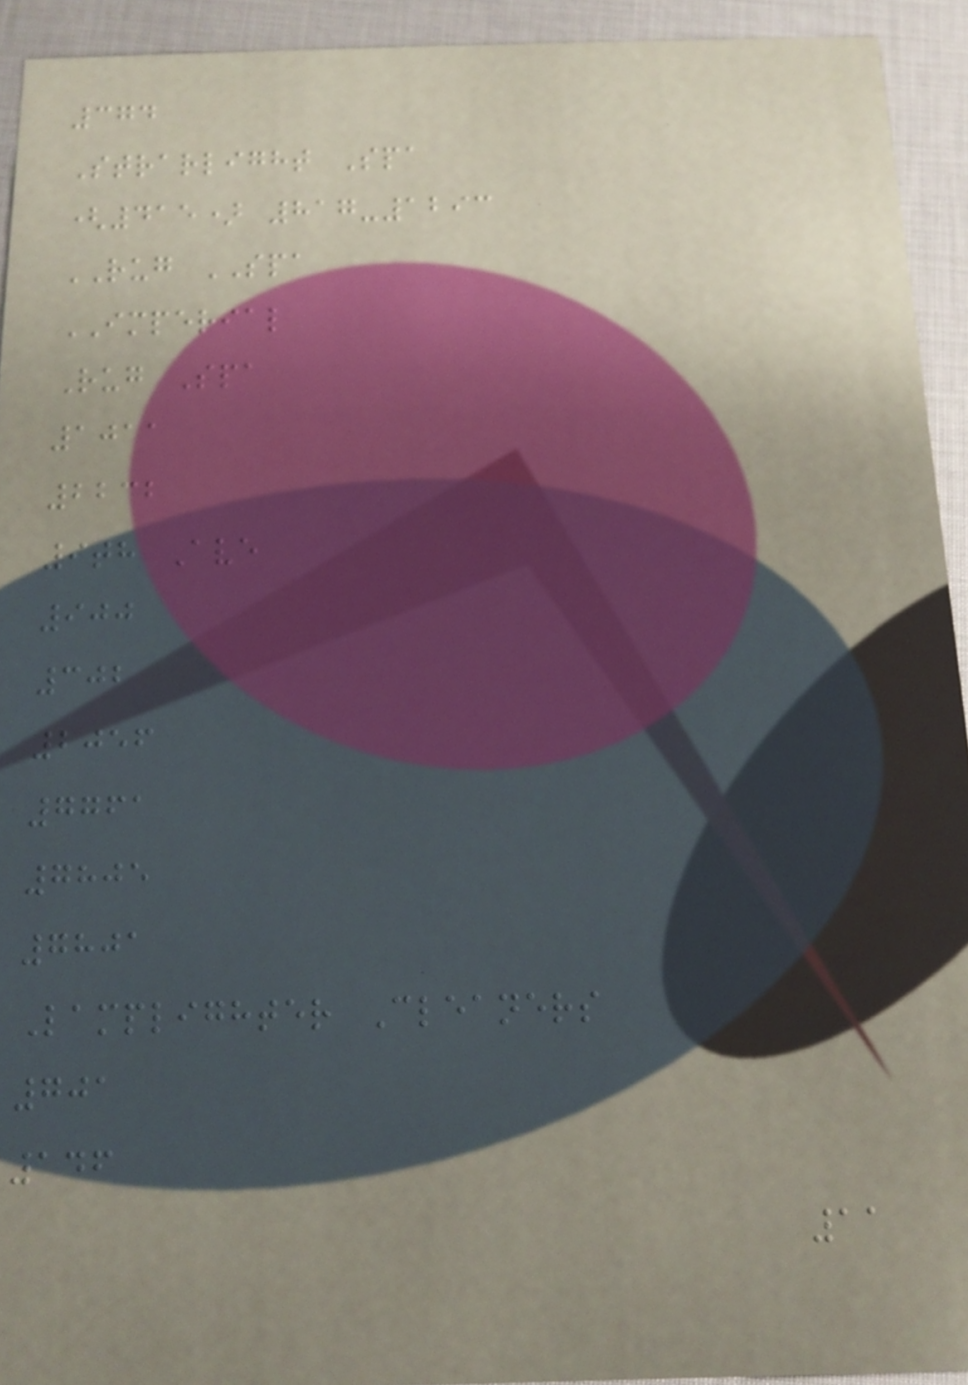374
Strarlight Spa
(415) 817-1293
RUG SPA
IMPERIAL
Rug Spa
1011
2232
9th Ave
900
302
2056
7761
7805
7801
Lamplighter Cleaners
701
146
11
